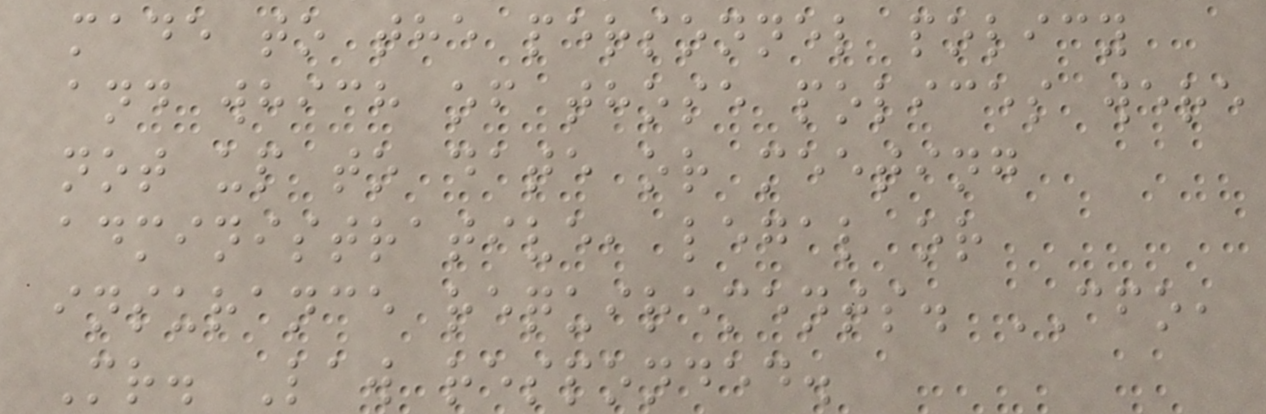made to the personnel policy
and which of those polices were
not up to date or meeting
administrative, legal or
insurance requirements. CFO,
Mr. Law responded.
